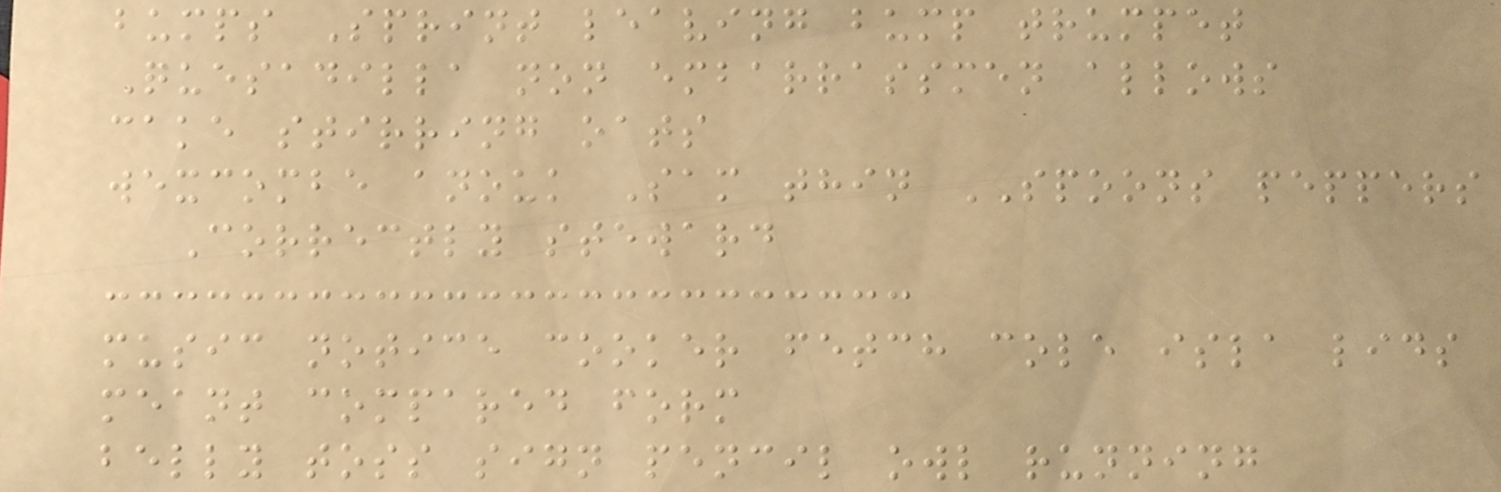bumps Sprint leaving bump trumpet
Quesadilla non embarrassmen allows
cake stirring oats
wexcombe anouk Sam thin SPOONS peppers
Correctly steward
music notice cooker fetch cole isla lids
meant compared form
belly toss sign pencil owl running
